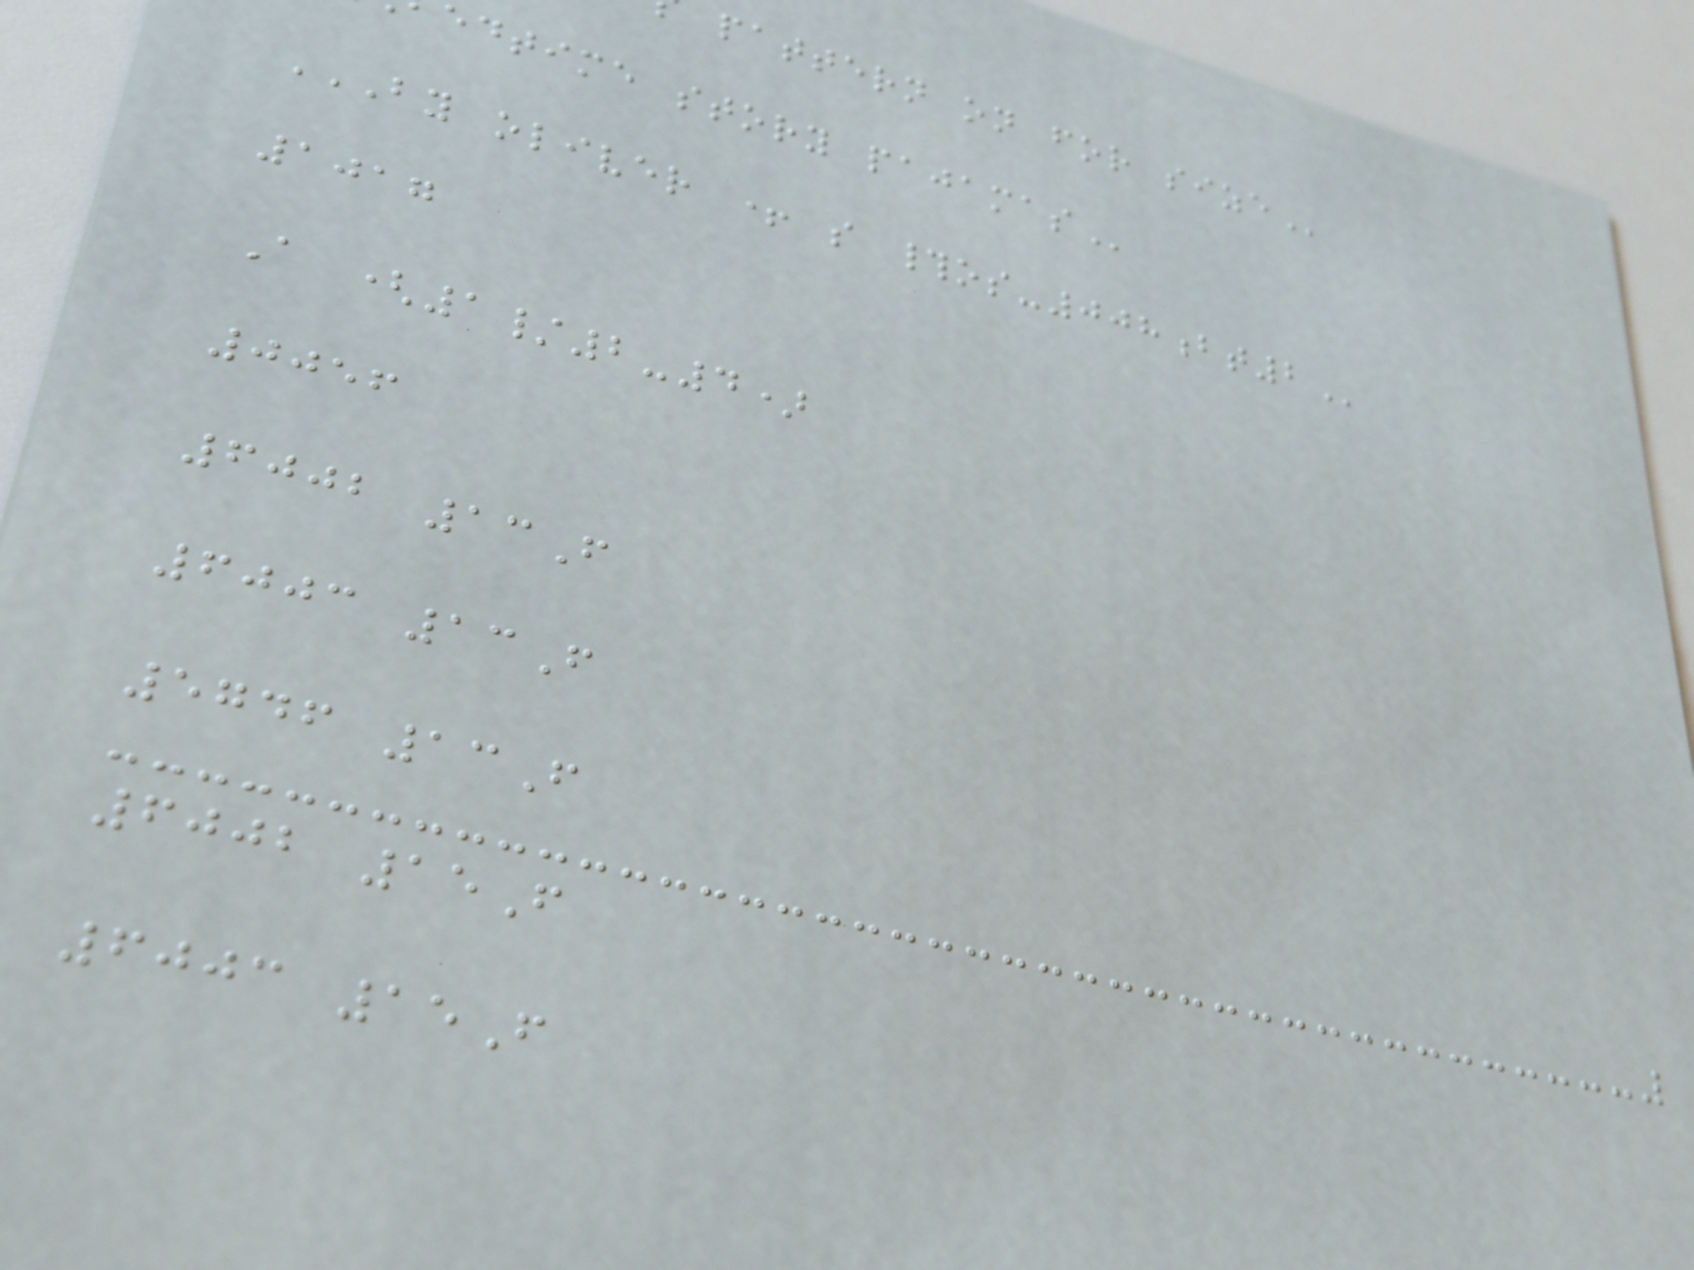pattern on for
edtime story
BY OLIVER + S #OS-008BT2
1017
A (1/2-4)
0056
6002 13F
6003 13F
5746 13F
6002 15F
6003 15F
